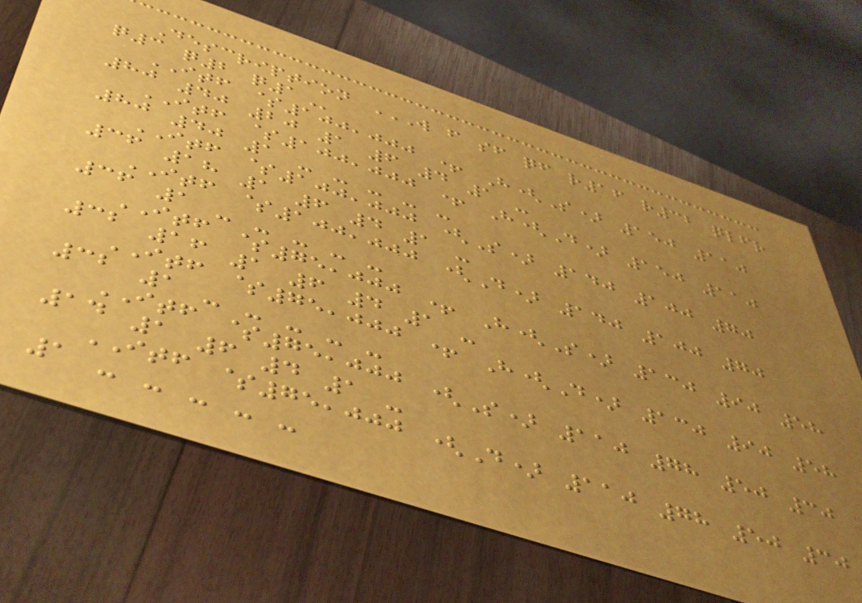Description W F SF QF R16 R32 QLFR
Q3 Q2 Q1
ITF $100,000 + H(S) 150 110
80 40 20 1 6 4 1 -
ITF $100,000 + H(D) 150 110
80 40 1 - - - - -
ITF $100,000 (S) 140 100 70
36 18 1 6 4 1 -
ITF $100,000 (D) 140 100 70
36 1 - - - - -
ITF $75,000 + H(S) 130 90 58
32 16 1 6 4 1 -
ITF $75,000 + H(D) 130 90 58
32 1 - - - - -
ITF $75,000 (S) 110 78 50 30
14 1 6 4 1 -
ITF $75,000 (D) 110 78 50 30
1 - - - - -
